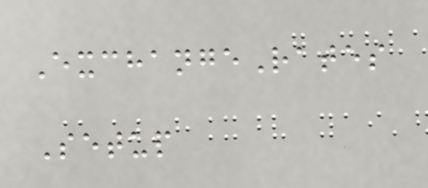ExchangeRates
Setup
